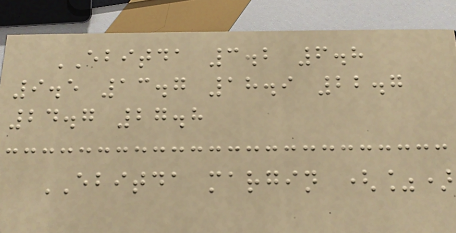EBITDA 3.2 6.8
9.5 13.7 18.9 22.7
24.7 27.8
EBITDA margin (%)
